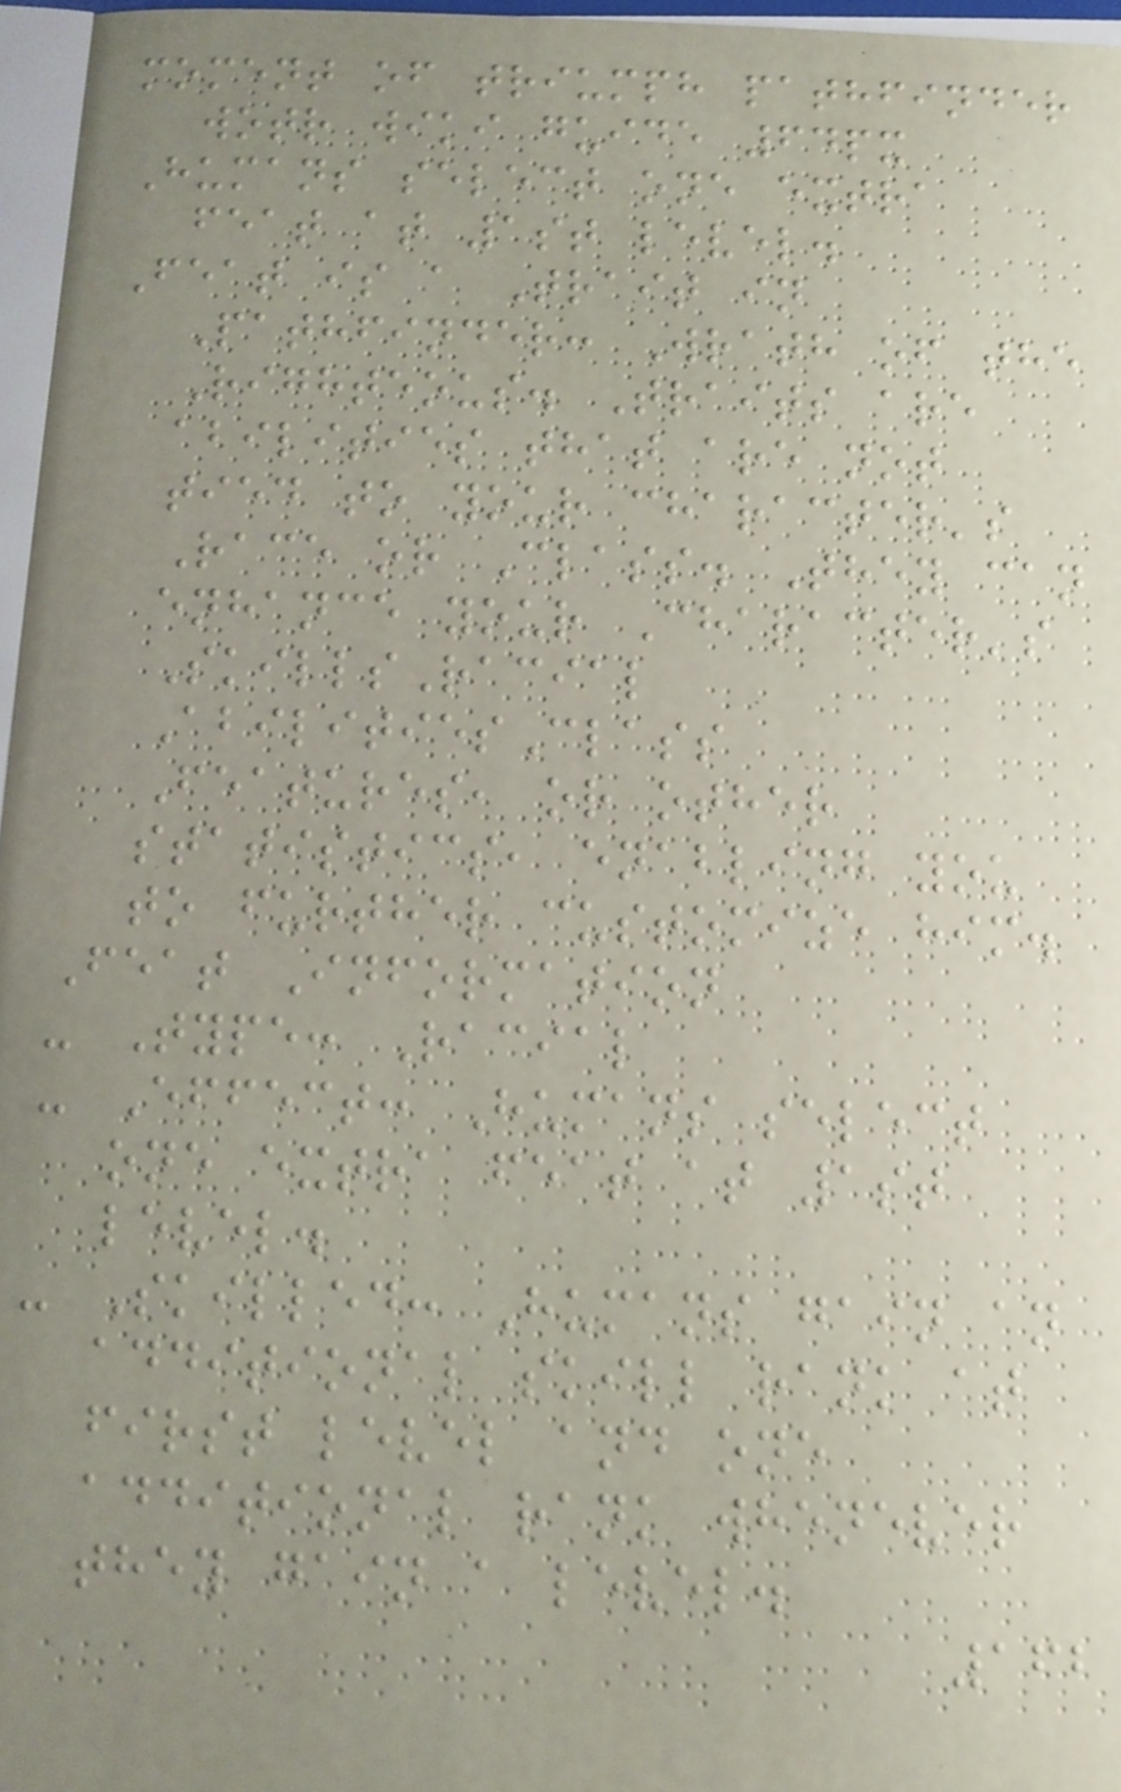moment of triumph pathfinder
wotr wiki guide 64px
Humans select one extra
feat at 1st level.
Feat is a Trait in
Pathfinder: Wrath of the
Righteous. Traits are
abilities that are not
tied to your character's
Race or Class. They can
enhance your Character's
SkillsRacial
AbilitiesClass
Features, or other
statistics, enabling you
to further customize him.
Feat Information
- Type: Racial
- Effect: Humans select
one extra feat at 1st
level.
- Skilled: Humans gain an
additional skill rank at
first level and one
additional rank whenever
they gain a level.
162
